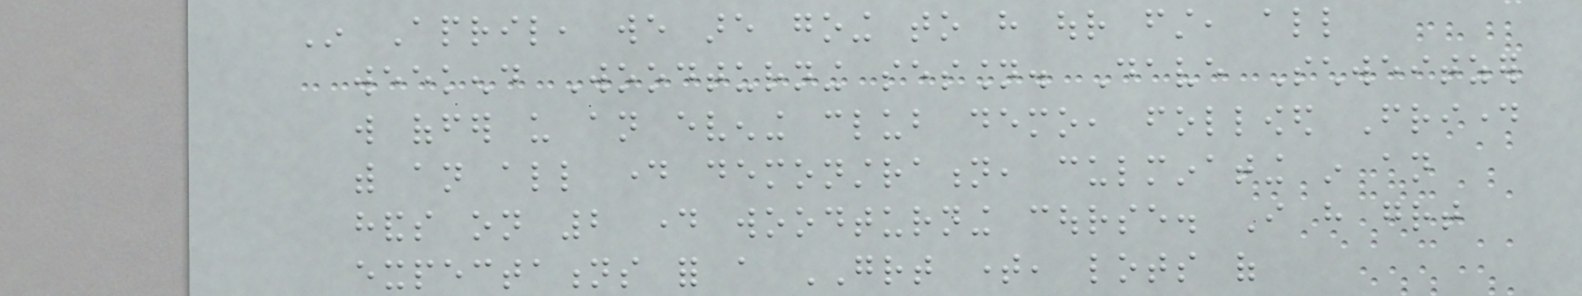In April, we are going to have our first, all
weekend Woodturning session. Dave Schweitzer
will offer us an evening club demo, followed Friday
with an all day demonstration, culminating in an
hands on 2 day woodturning course. I have great
expectations for a GREAT time, lots of
